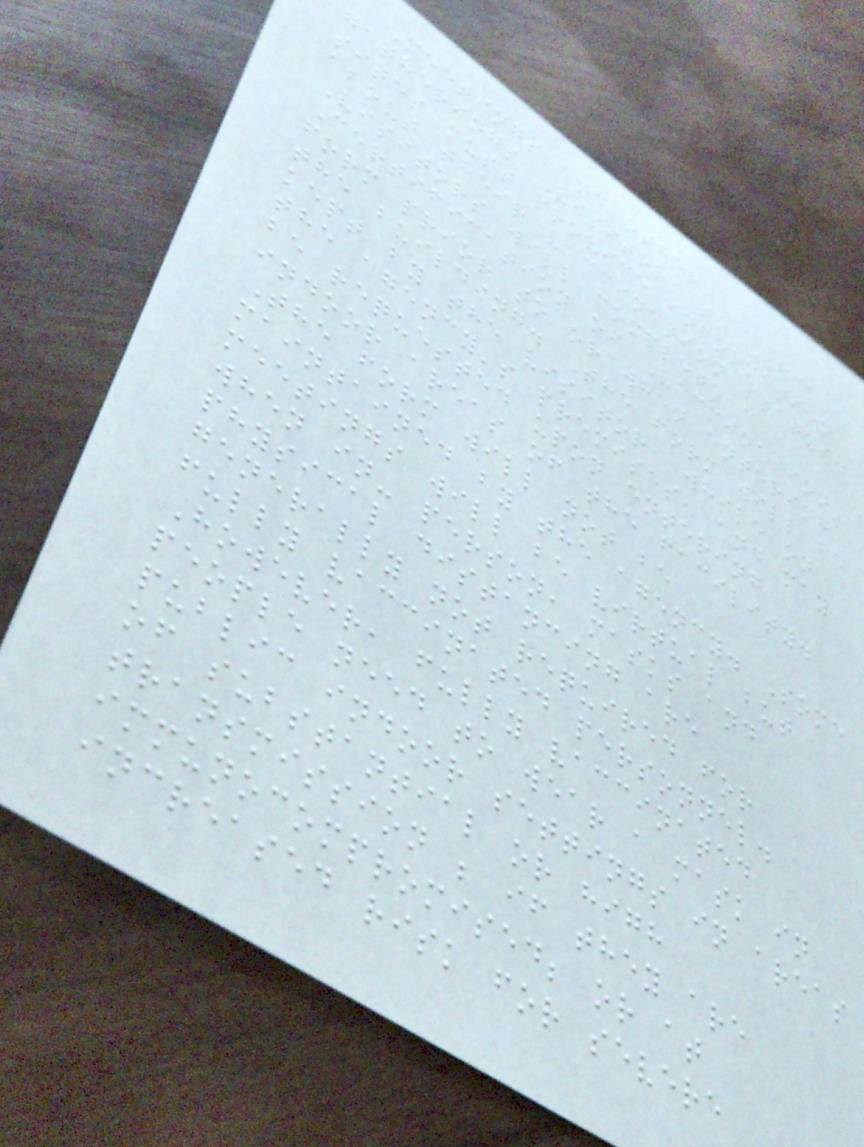Meetings and other
gatherings Visitors to FCA
sites must provide information
about their vaccination status.
Visitors will complete a
Certification of Vaccination
form prior to or when entering
the building. The form will be
kept by the visitor, while on
the agency's premises, and may
be requested upon entering
indoor areas of the facility.
The form will not be
maintained by the agency. Some
meetings will be virtual but
when in- person, masks and
physical distancing are
generally not required for
fully vaccinated personnel.
However, fully vaccinated
people need to wear a mask in
public indoor settings in areas
of substantial or high
transmission ; if they are
immunocompromised; or at
increased risk for severe
